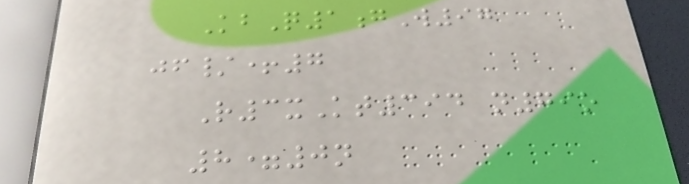KbQ1gW97
jf/+7
R3xKt394 n79o
8=0n
